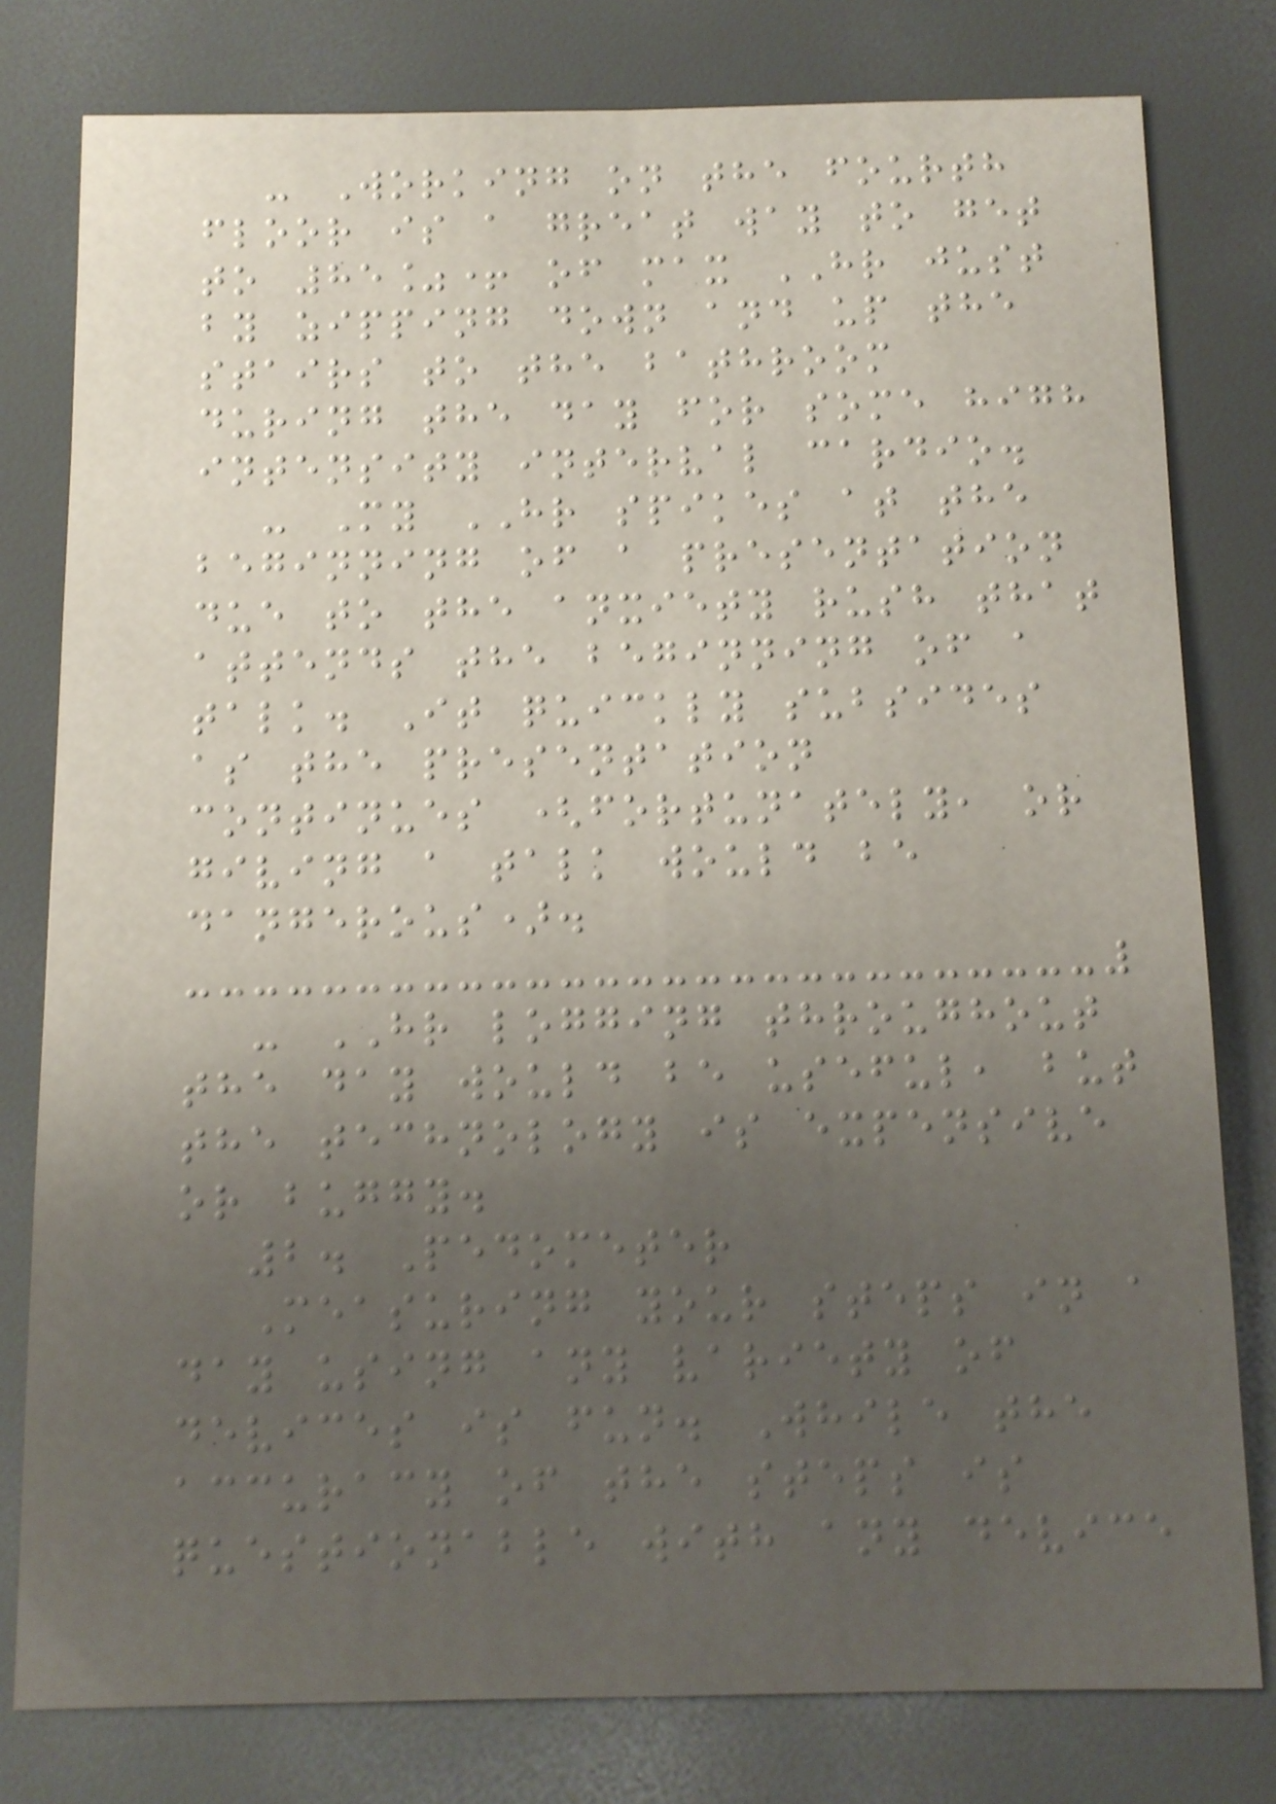- Working on the fourth
floor is a great way to get
to 85%+ of max HR just
by zipping down and up the
stairs to the bathroom
during the day for some high
intensity interval cardio.
- My HR spikes at the
beginning of a presentation
due to the anxiety rush that
attends the beginning of a
talk. It quickly subsides
as the presentation
continues (fortunately, or
giving a talk would be
dangerous).
- HR logging throughout
the day would be useful, but
the technology is expensive
or buggy.
2. Pedometer
Measuring your steps in a
day using any variety of
devices is fun. While the
accuracy of the steps is
questionable with any device
